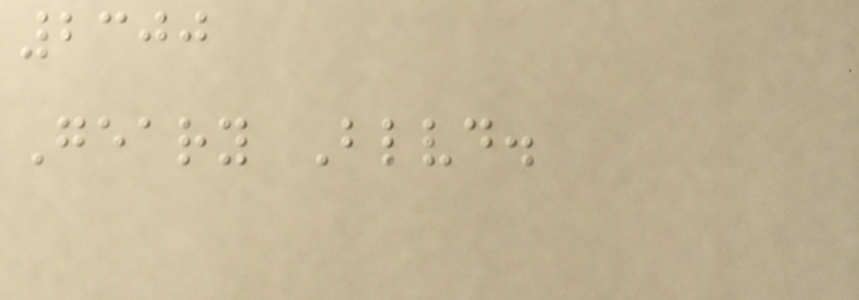2300
Geary Blvd.
